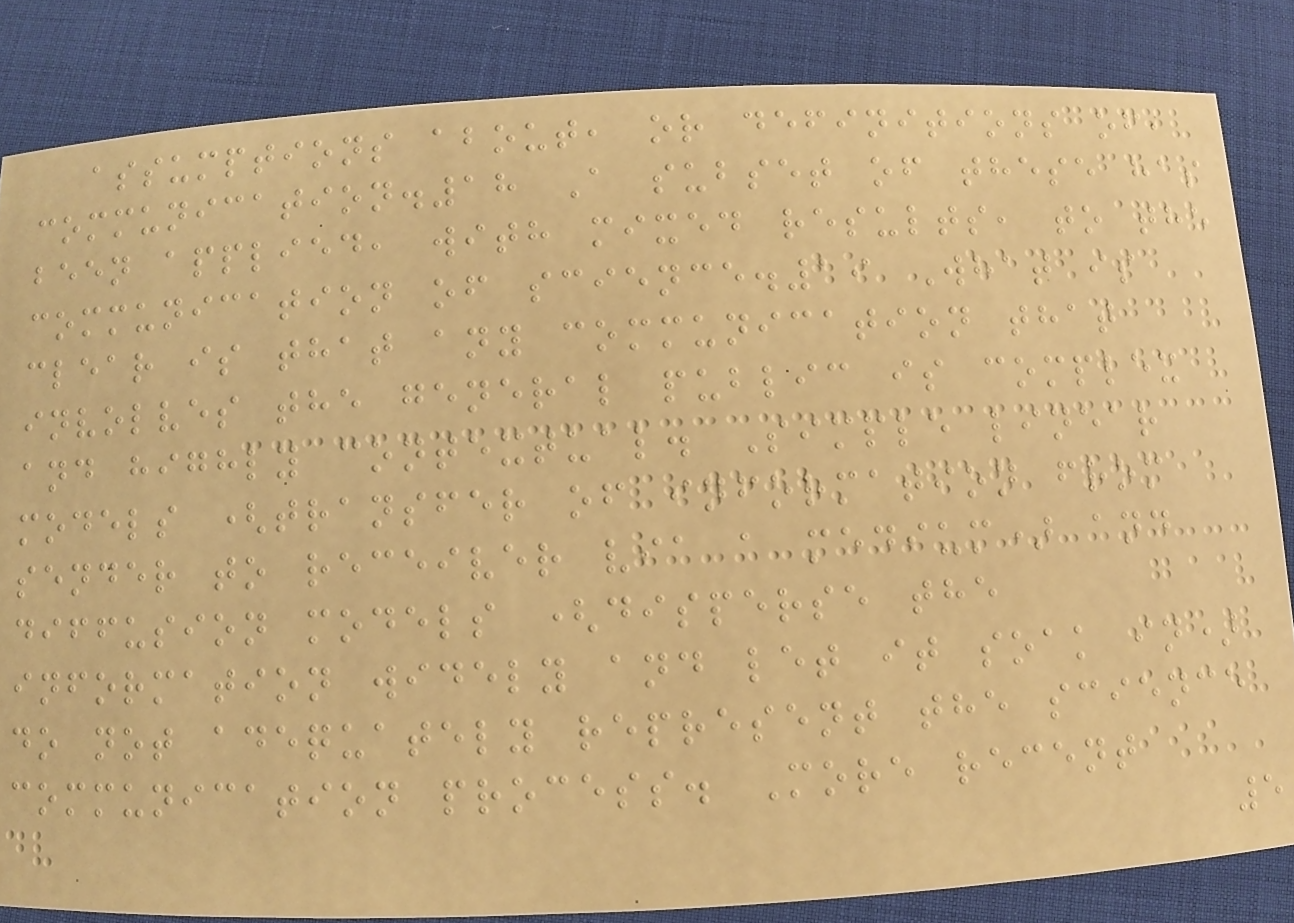assumptions about, or definitions of,
communication.18 A subset of these has
been applied, with mixed results, to the
communication of science.19 What is
clear is that any communication that
involves the general public is complex
and highly contextual. Simple linear
models (transfer of information from
sender to receiver via a medium) and
diffusion models (disperse the
information widely and let it soak in)
do not adequately represent the science
communication process. More recent
5
